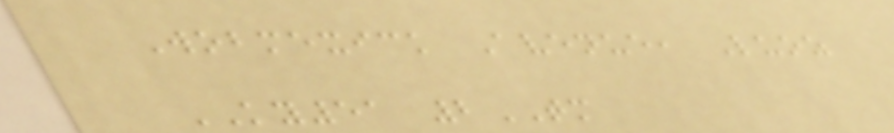Wobmexick Avenue, Luoz
KY51 2TM
